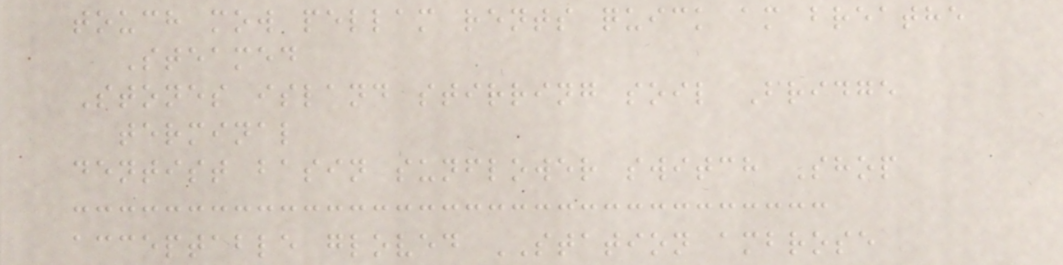touch mow pellam rents quick am breathe
Steamed
Stones island stirring soil Bridge
terminal
dentist basin sunflower switch Shop
acceptable gloved STATION ambrose
